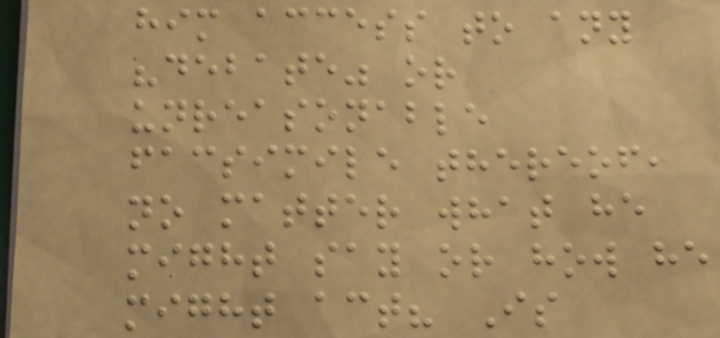him access to any
"debate" or
unreasonable
facsimile thereof,
no matter what he
might say or how he
might act? Is
